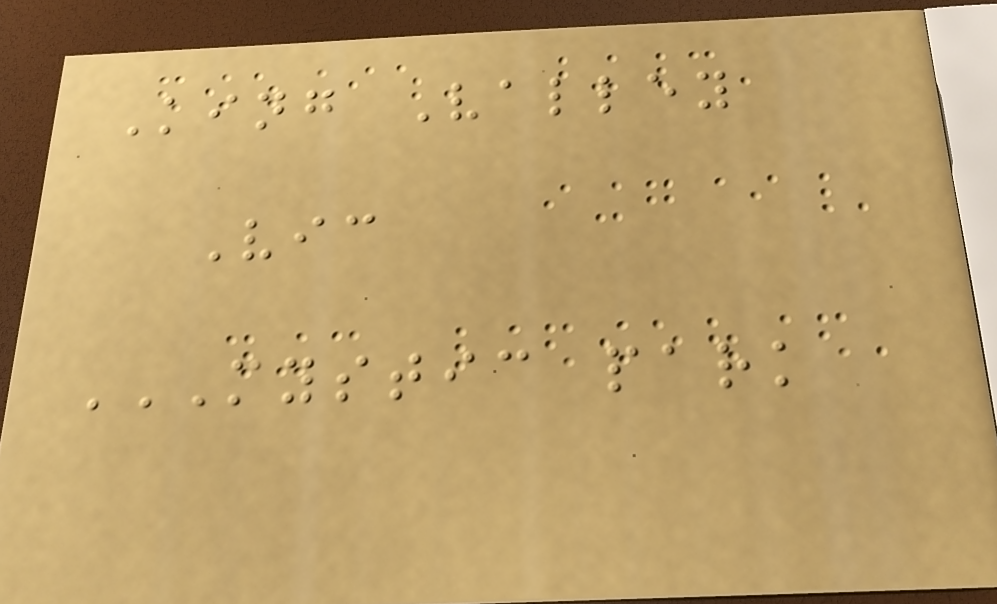King Valley
Vic
MYSTIC PARK
